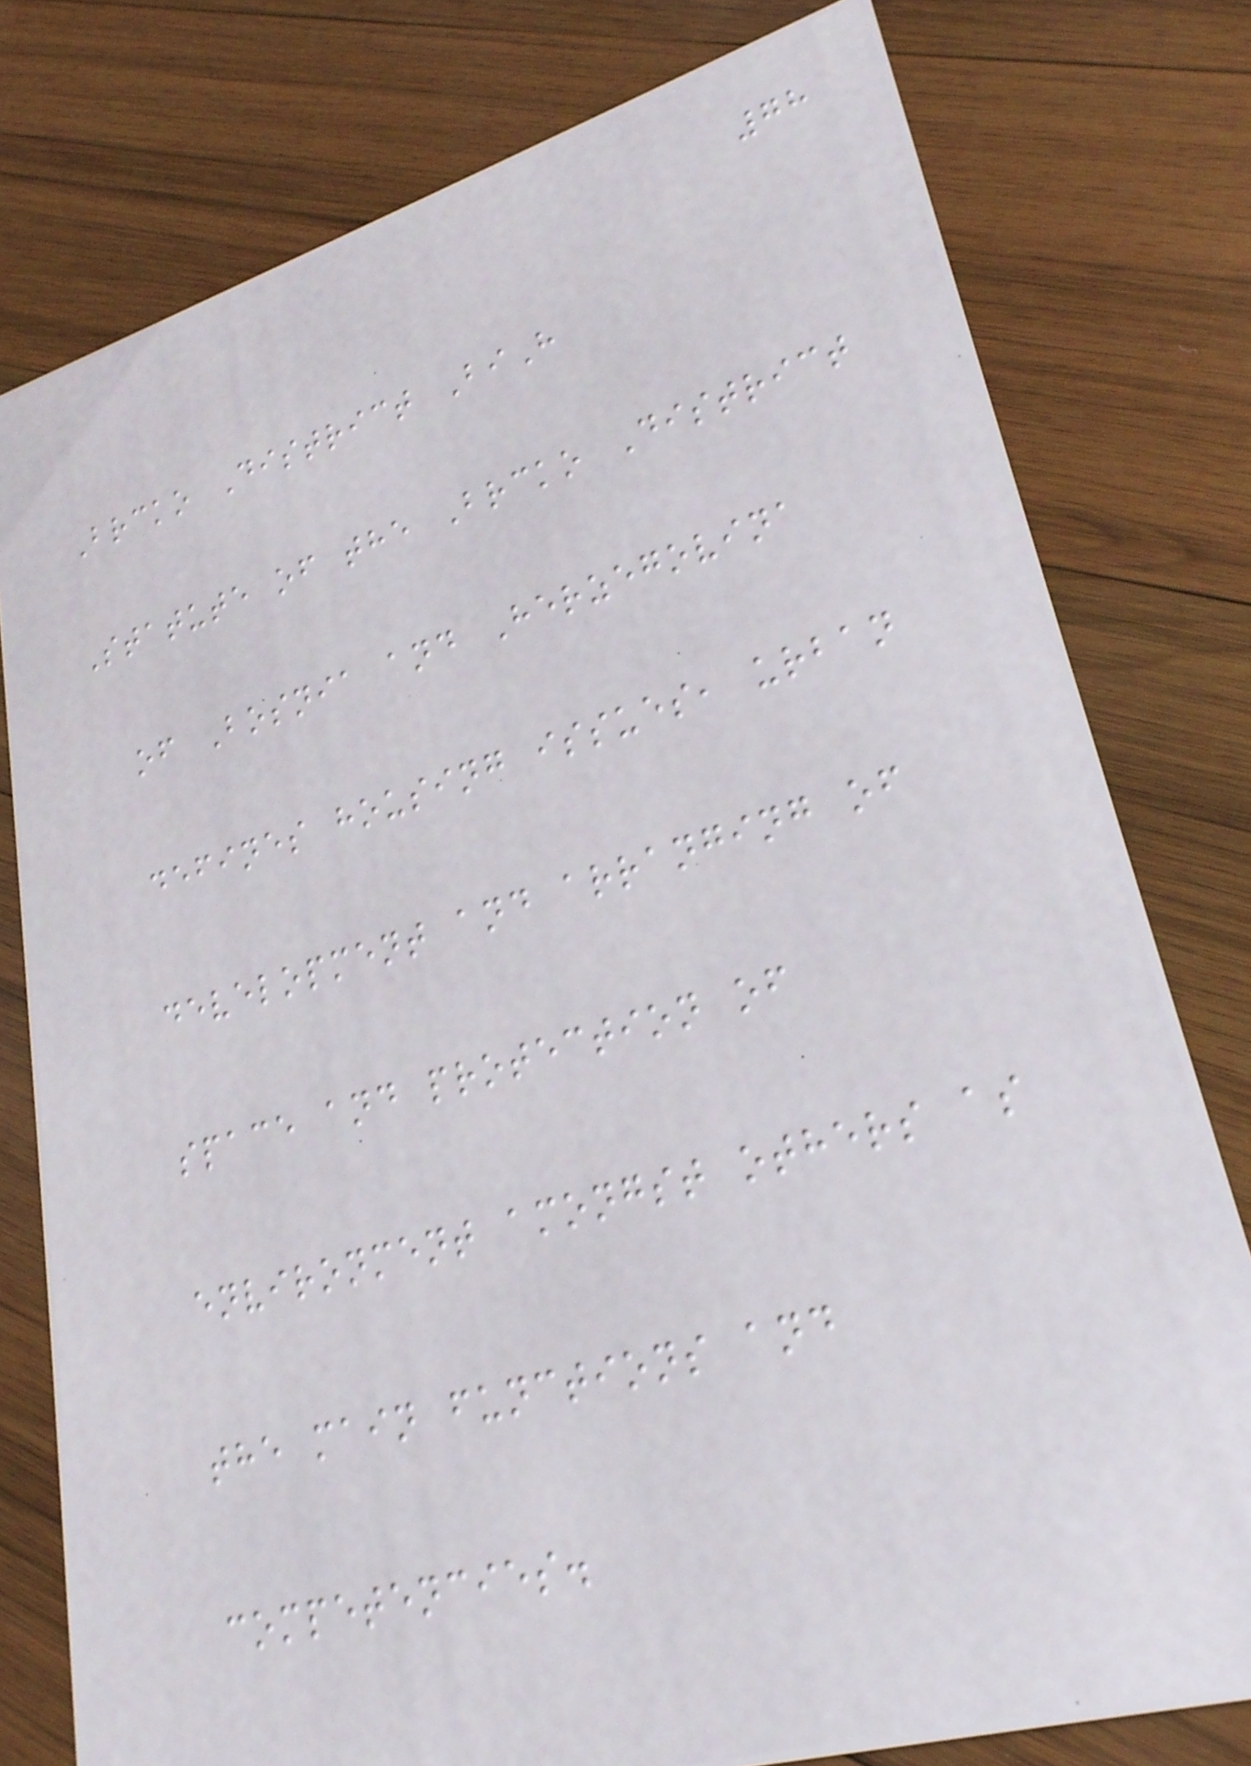78
Brcko District BiH
Statute of the Brcko District
of Bosnia and Herzegovina
defines housing issues, urban
development and arranging of
space and protection of
environment amongst others as
the main functions and
competencies.
